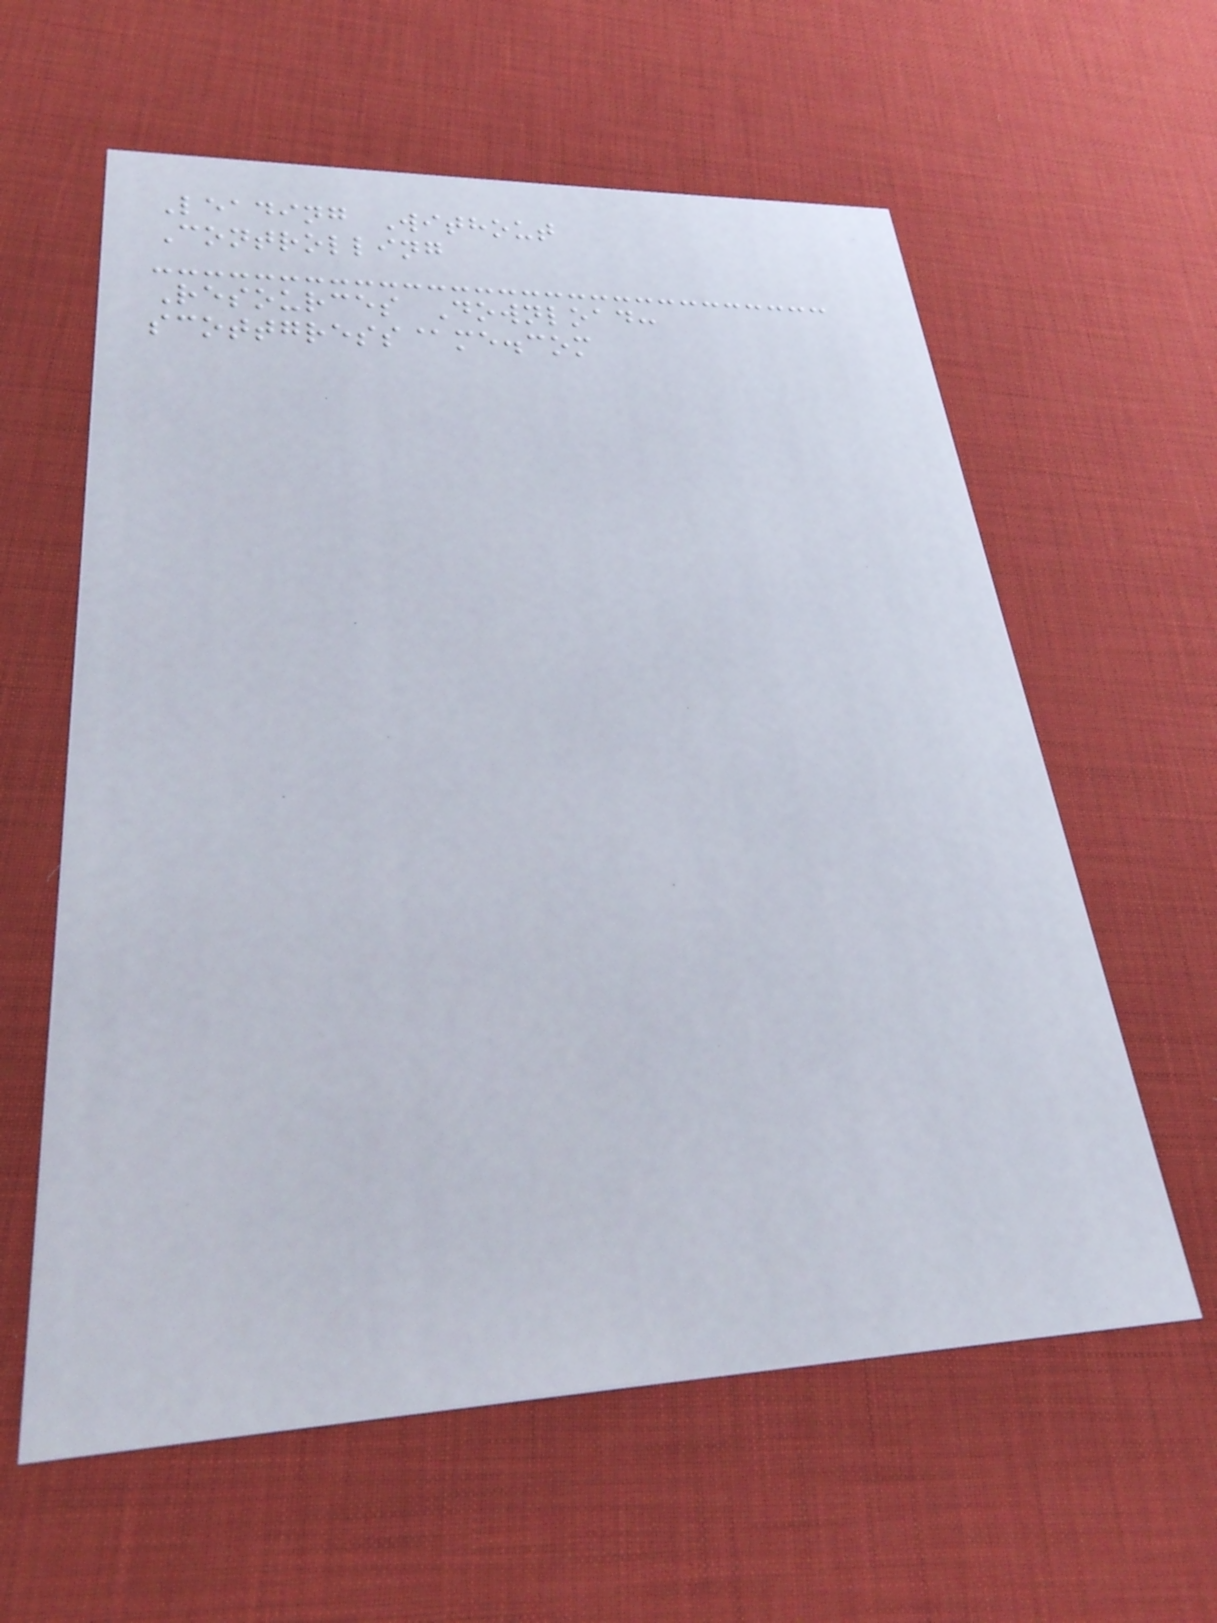Leading Without
Controlling
Resources Download:
scottgress@me.com
